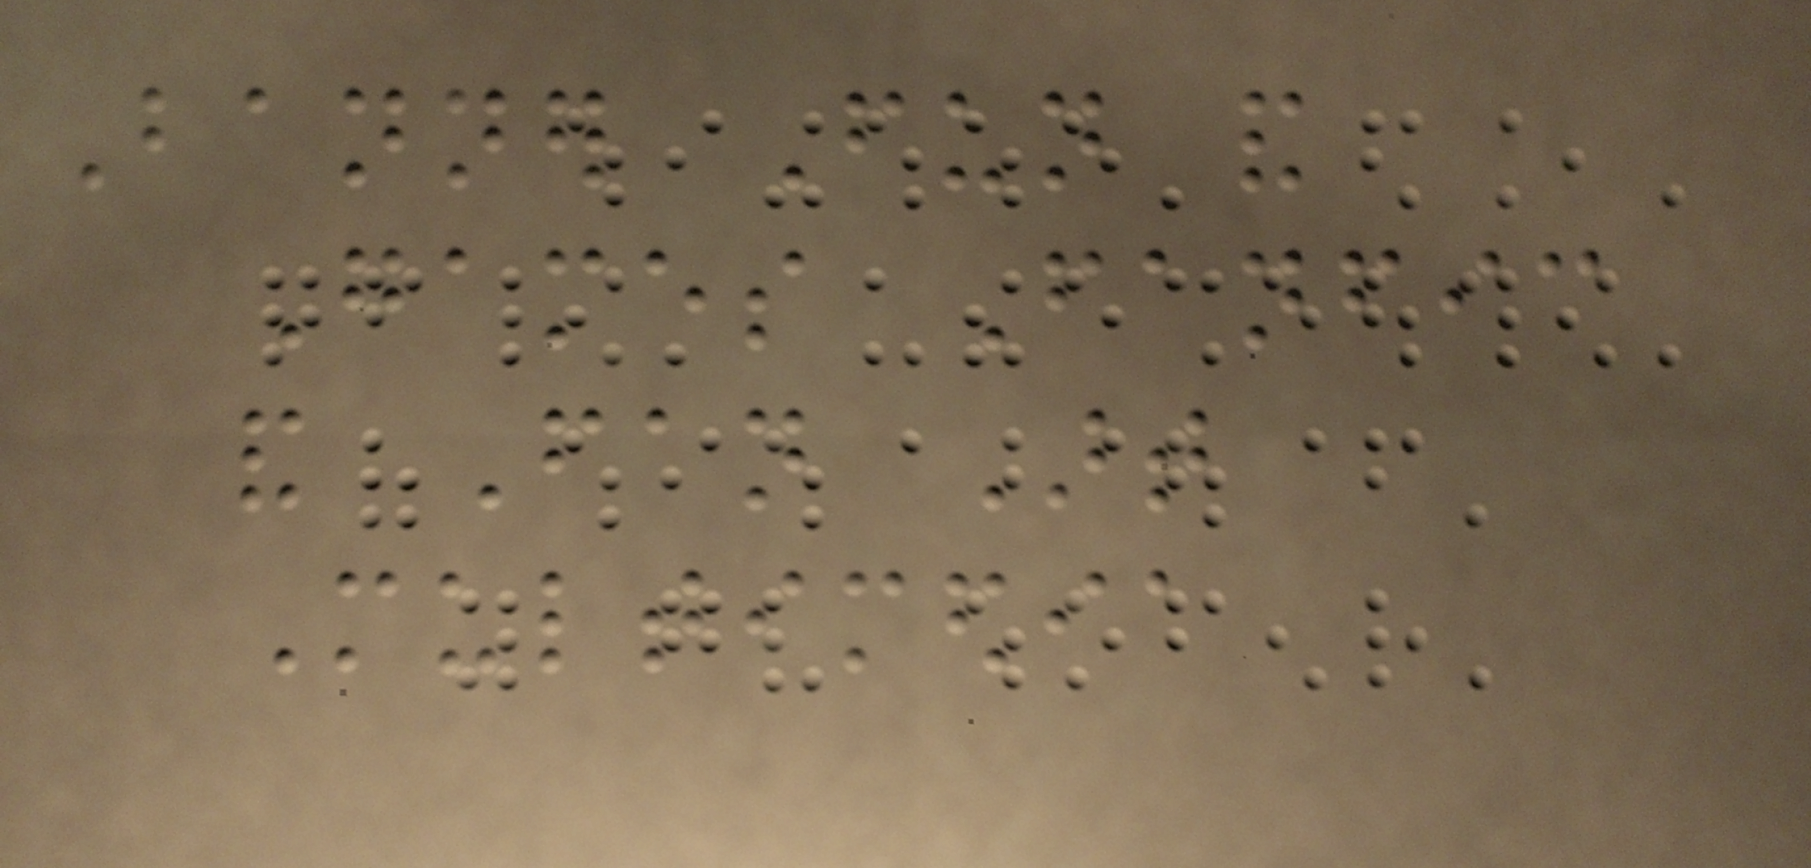Banner Fun and
Games Fanfic
and Fan Art
Multimedia
